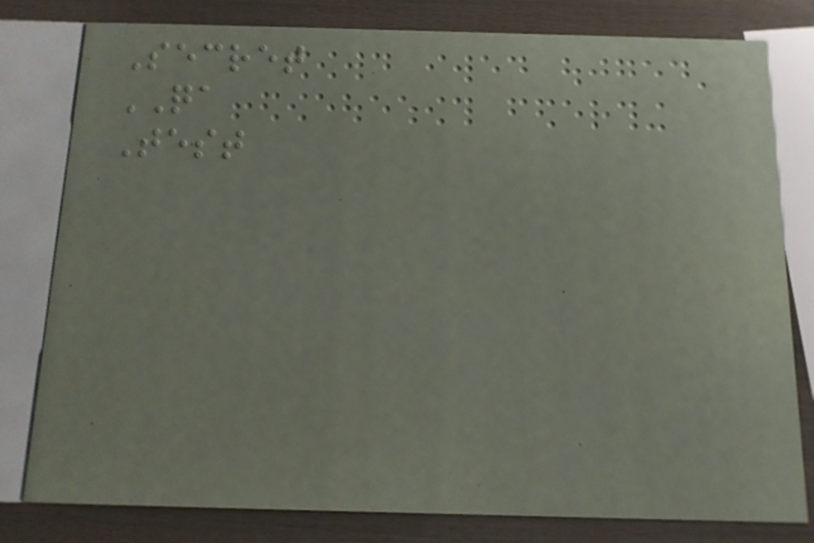Secret
QA
Test
